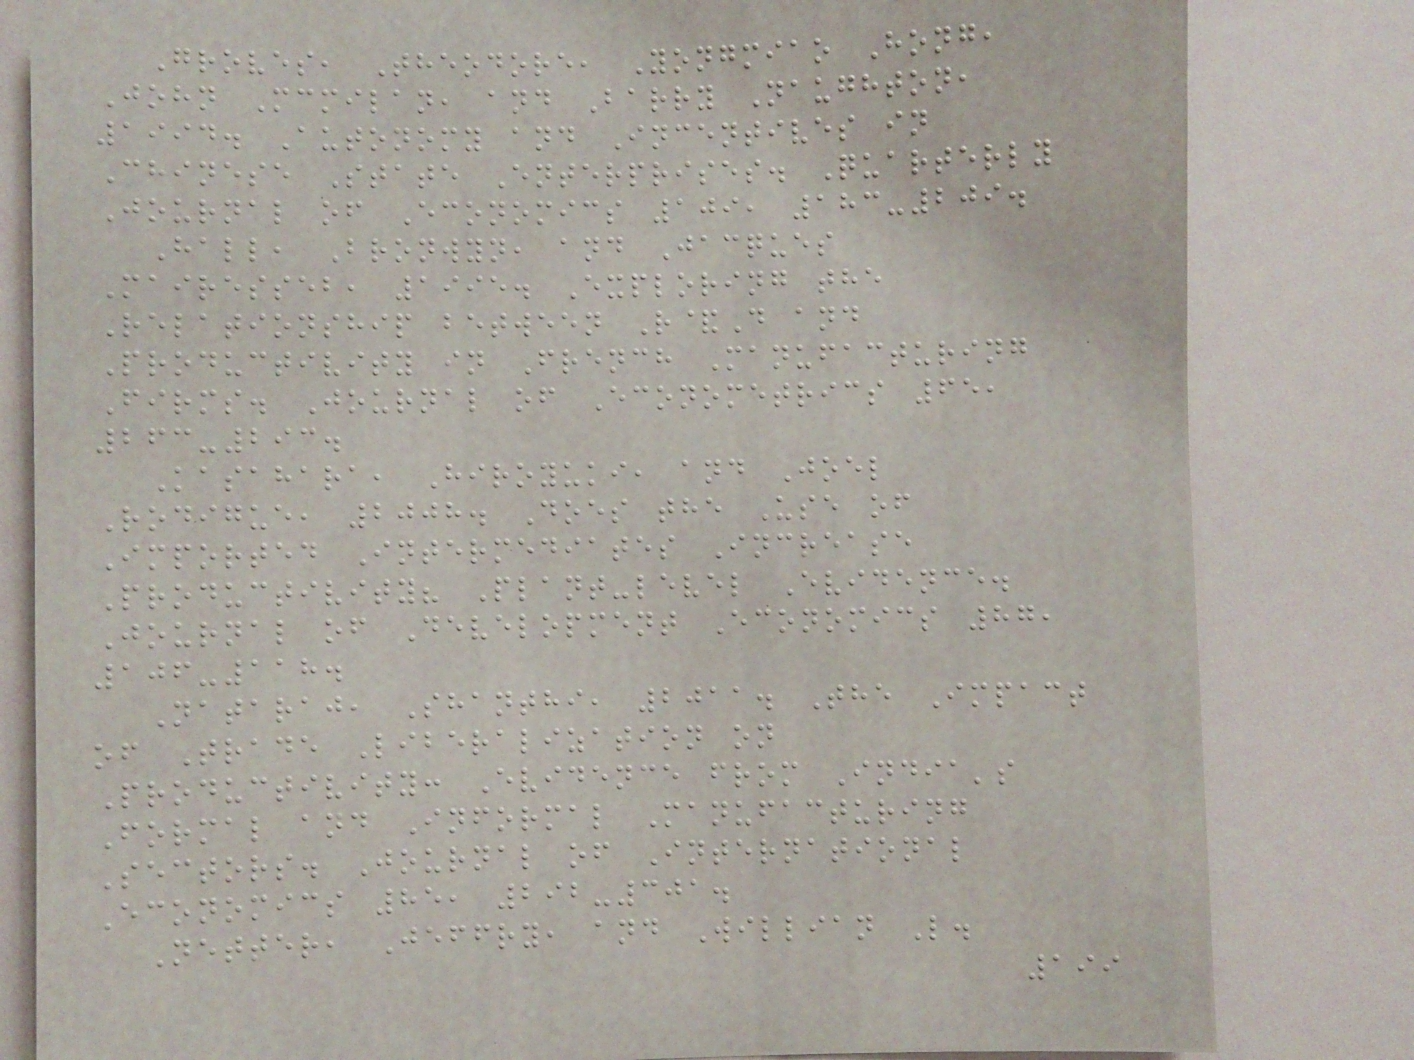Groves, Theodore, Yongmiao Hong,
John Mcmilan, and Barry Naughton,
1994. Autonomy and Incentives in
Chinese State Enterprises. Quarterly
Journal of Economics 109, 183-209.
Hall, Bronwyn, and Jacques
Mairesseb, 1995. Exploring the
Relationship between R&D and
Productivity in French Manufacturing
Firms. Journal of Econometrics 65,
263-293.
Kasahara, Hiroyuki, and Joel
Rodigue, 2008. Does the Use of
Imported Intermediates Increase
Productivity? Plant-level Evidence.
Journal of Development Economics 87,
106-118.
Nataraj, Shanthi, 2011. The Impact
of Trade Liberalization on
Productivity: Evidence from India's
Formal and Informal Manufacturing
Sectors. Journal of International
Economics 85, 292-301.
Netter, Jeffry, and Willian L.
199
